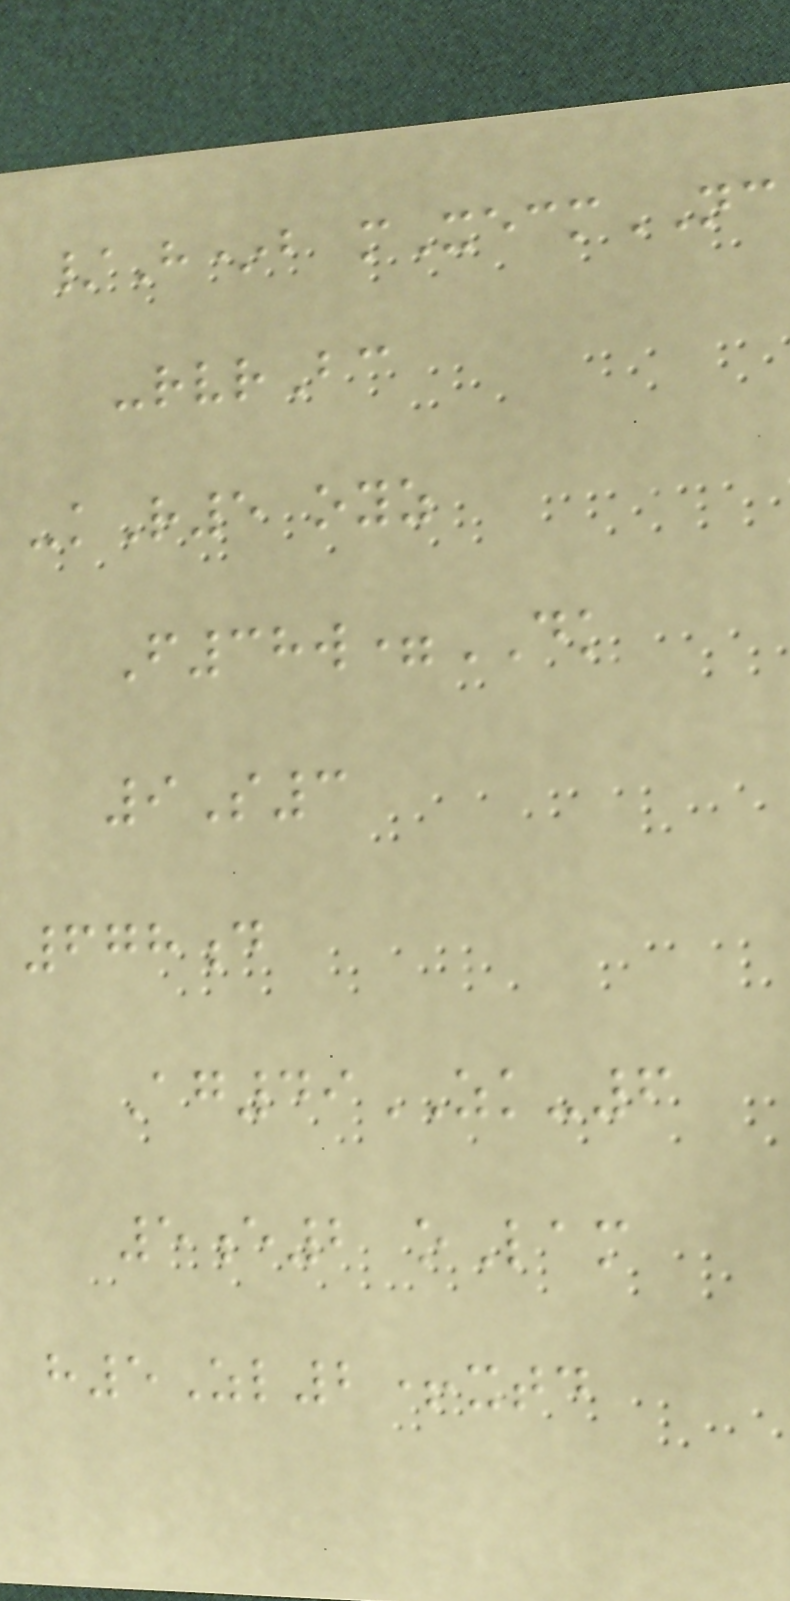/H*b mXecmNC
-rvrBc
-kR5 oyz
F38w=DK
9S3
678d
Ag49ZK-6
5e2 oLam
h5Zl2+xtd
